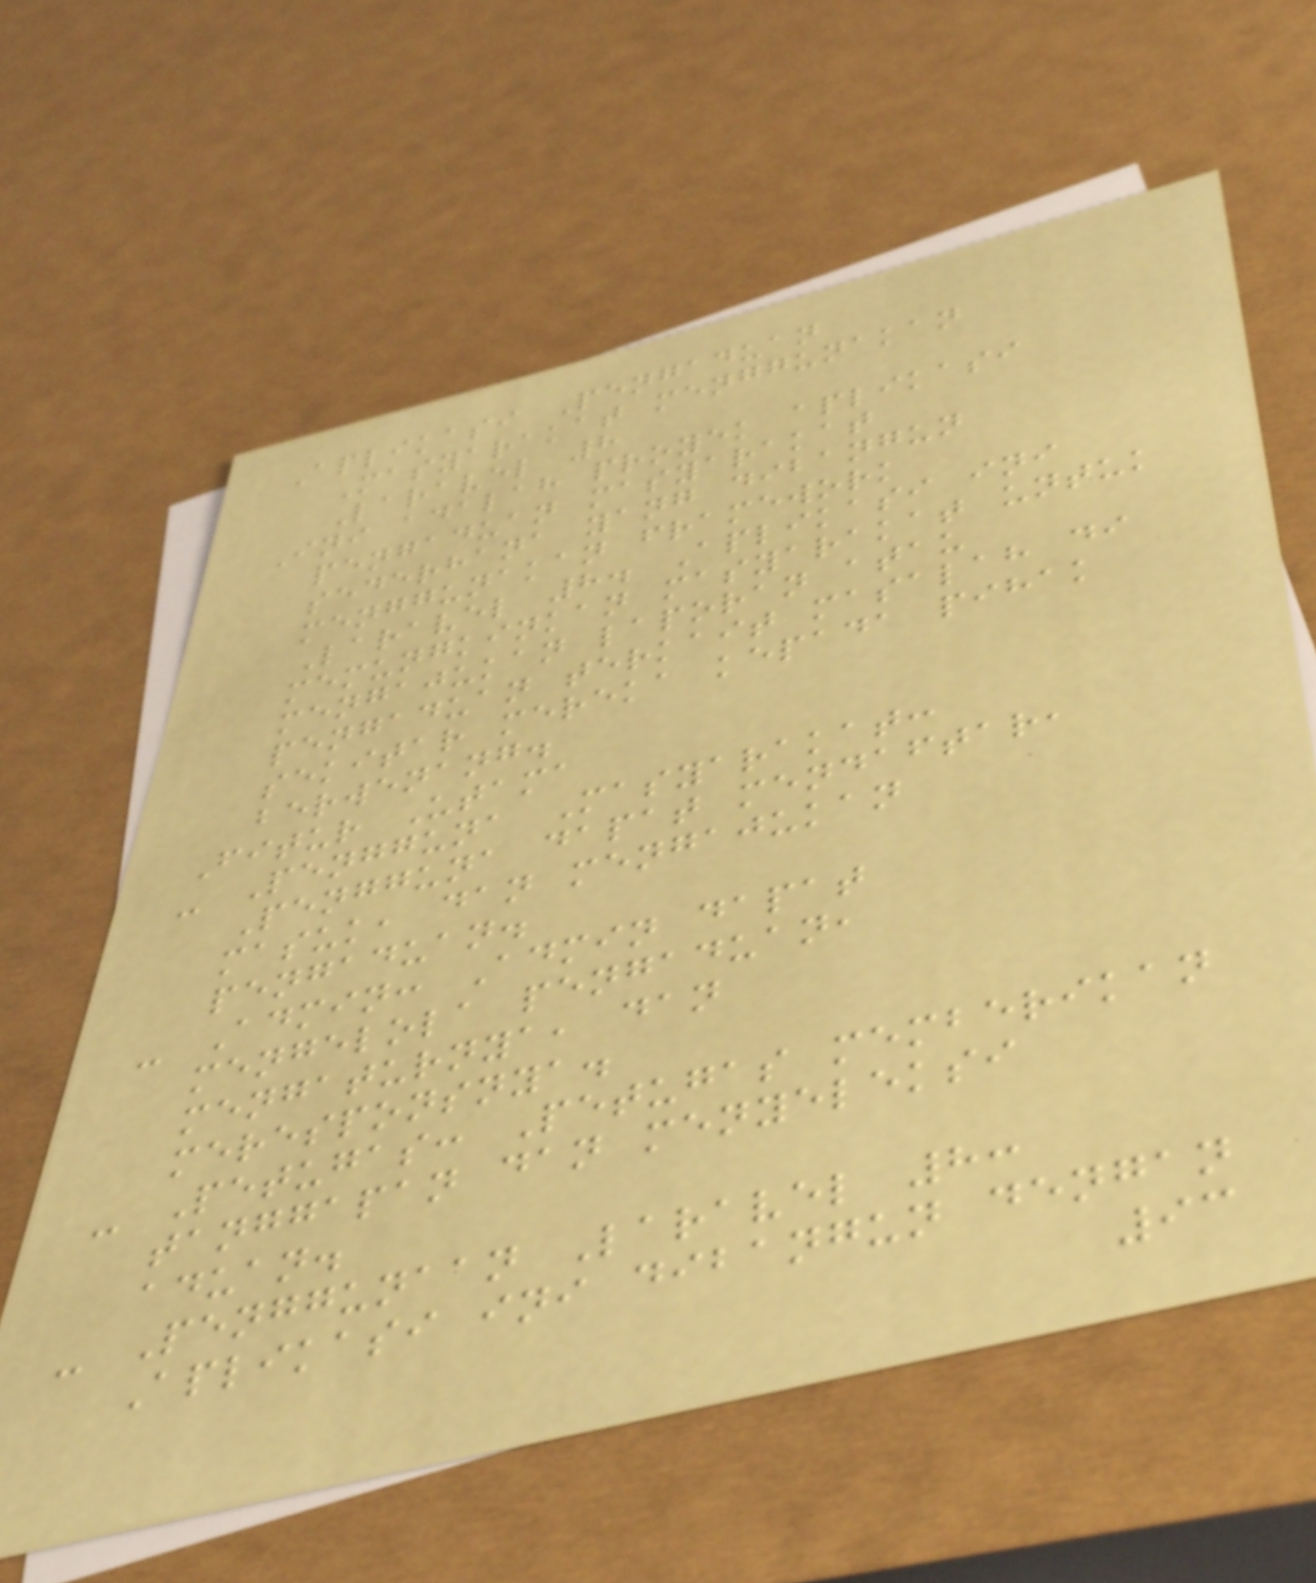Aplikasi Pengaduan
Masyarakat menggunakan
Laravel 8
Ini adalah proyek aplikasi
pengaduan masyarakat
sederhana yang dibangun
menggunakan framework
Laravel 8. Aplikasi ini
memungkinkan masyarakat untuk
mengajukan laporan atau
pengaduan terkait masalah di
sekitar mereka kepada pihak
berwenang.
Fitur Utama
- Pengguna Masyarakat:
Pengguna dapat mendaftar,
masuk, dan mengajukan
pengaduan.
- Admin: Admin dapat
mengelola pengaduan,
mengaturnya, dan
meresponsnya.
- Petugas: Petugas memberikan
tanggapan dan menyeleksi
aduan.
- Penggunaan Laravel 8:
Aplikasi ini dibangun dengan
93
